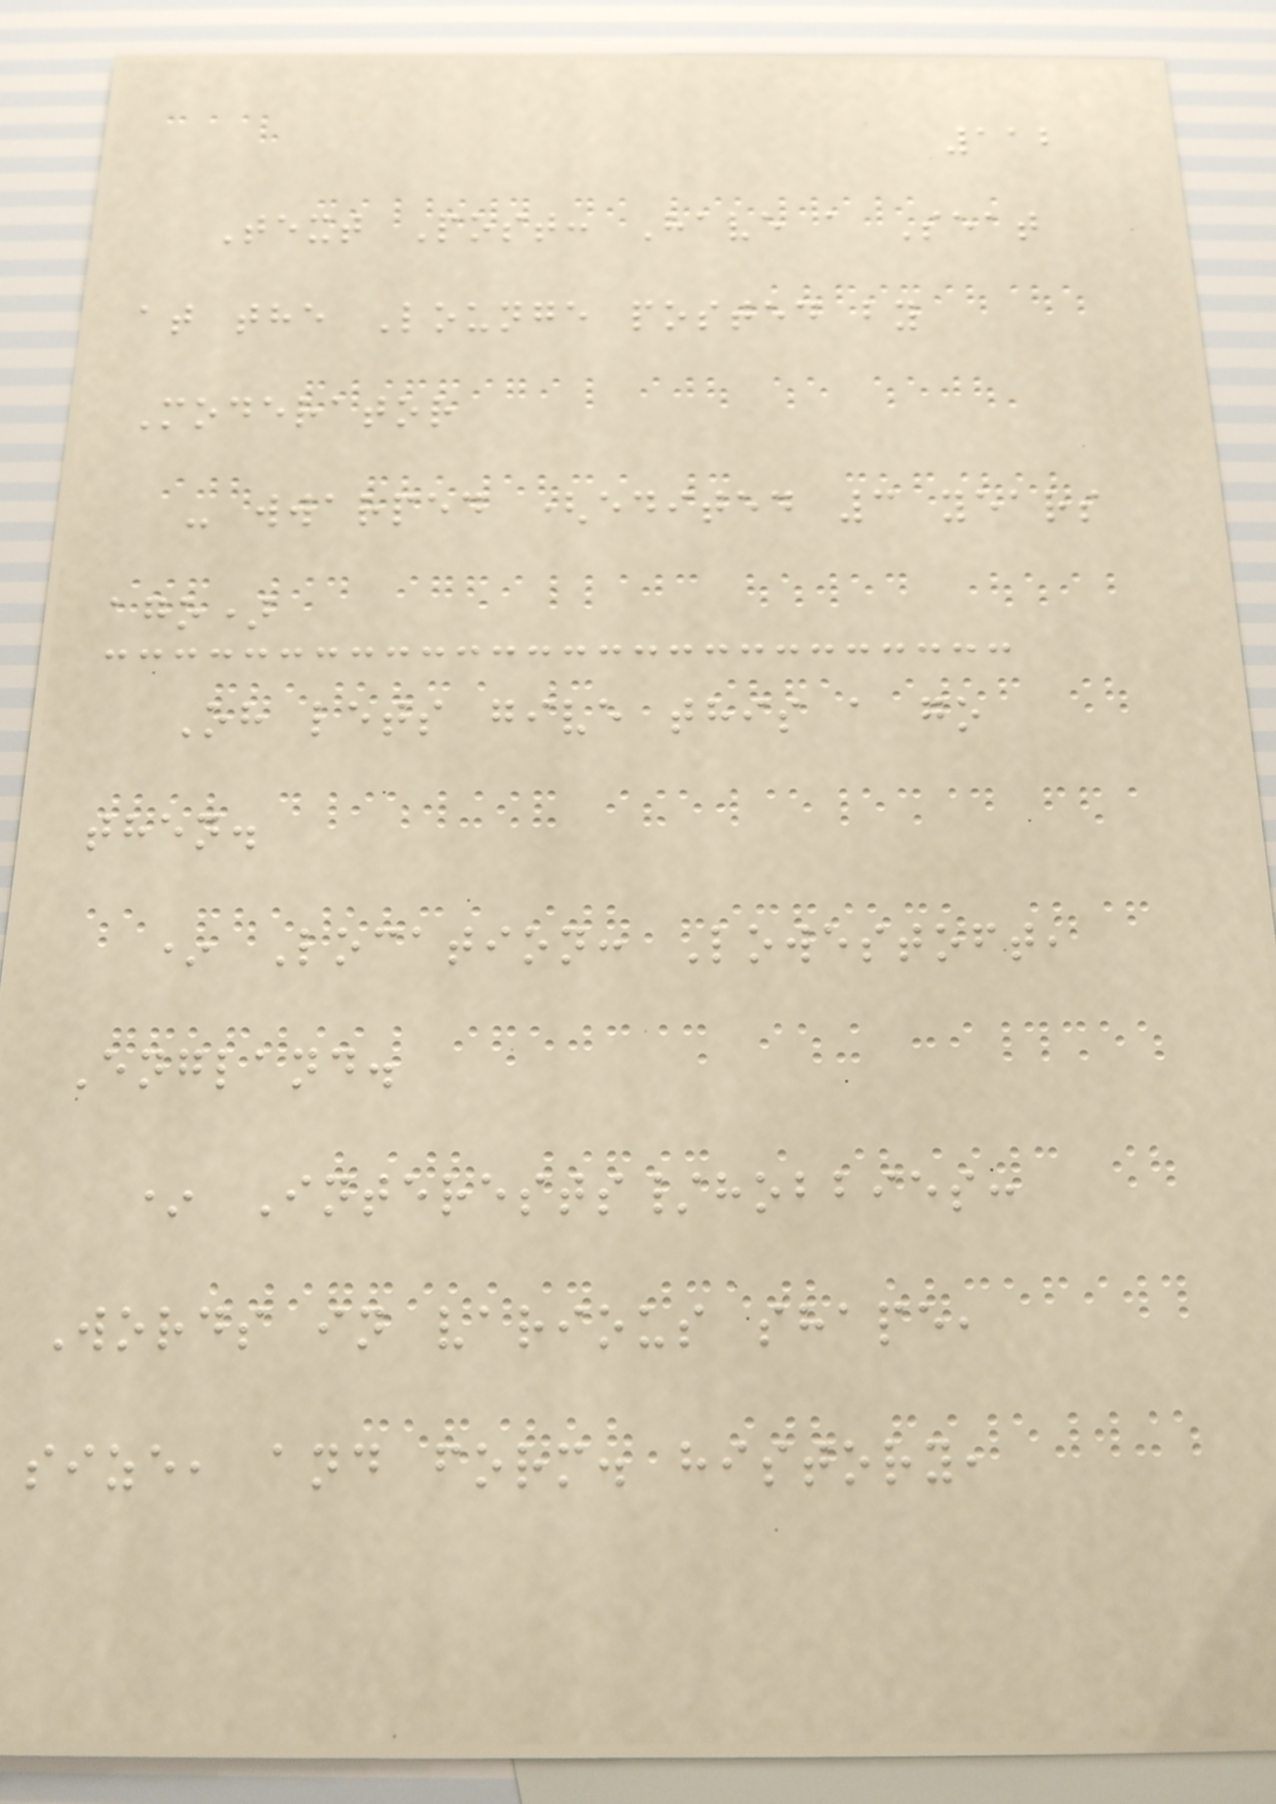112
Text Post: Have a Seat
at the Lounge posted by
Moderator
- wwarped (edited 3 years
ago)
Oh lets give this a go
then.
* Location: Lowestoft,
England.
* Interests/hobbies:
Words in various shape,
size, and form. history,
